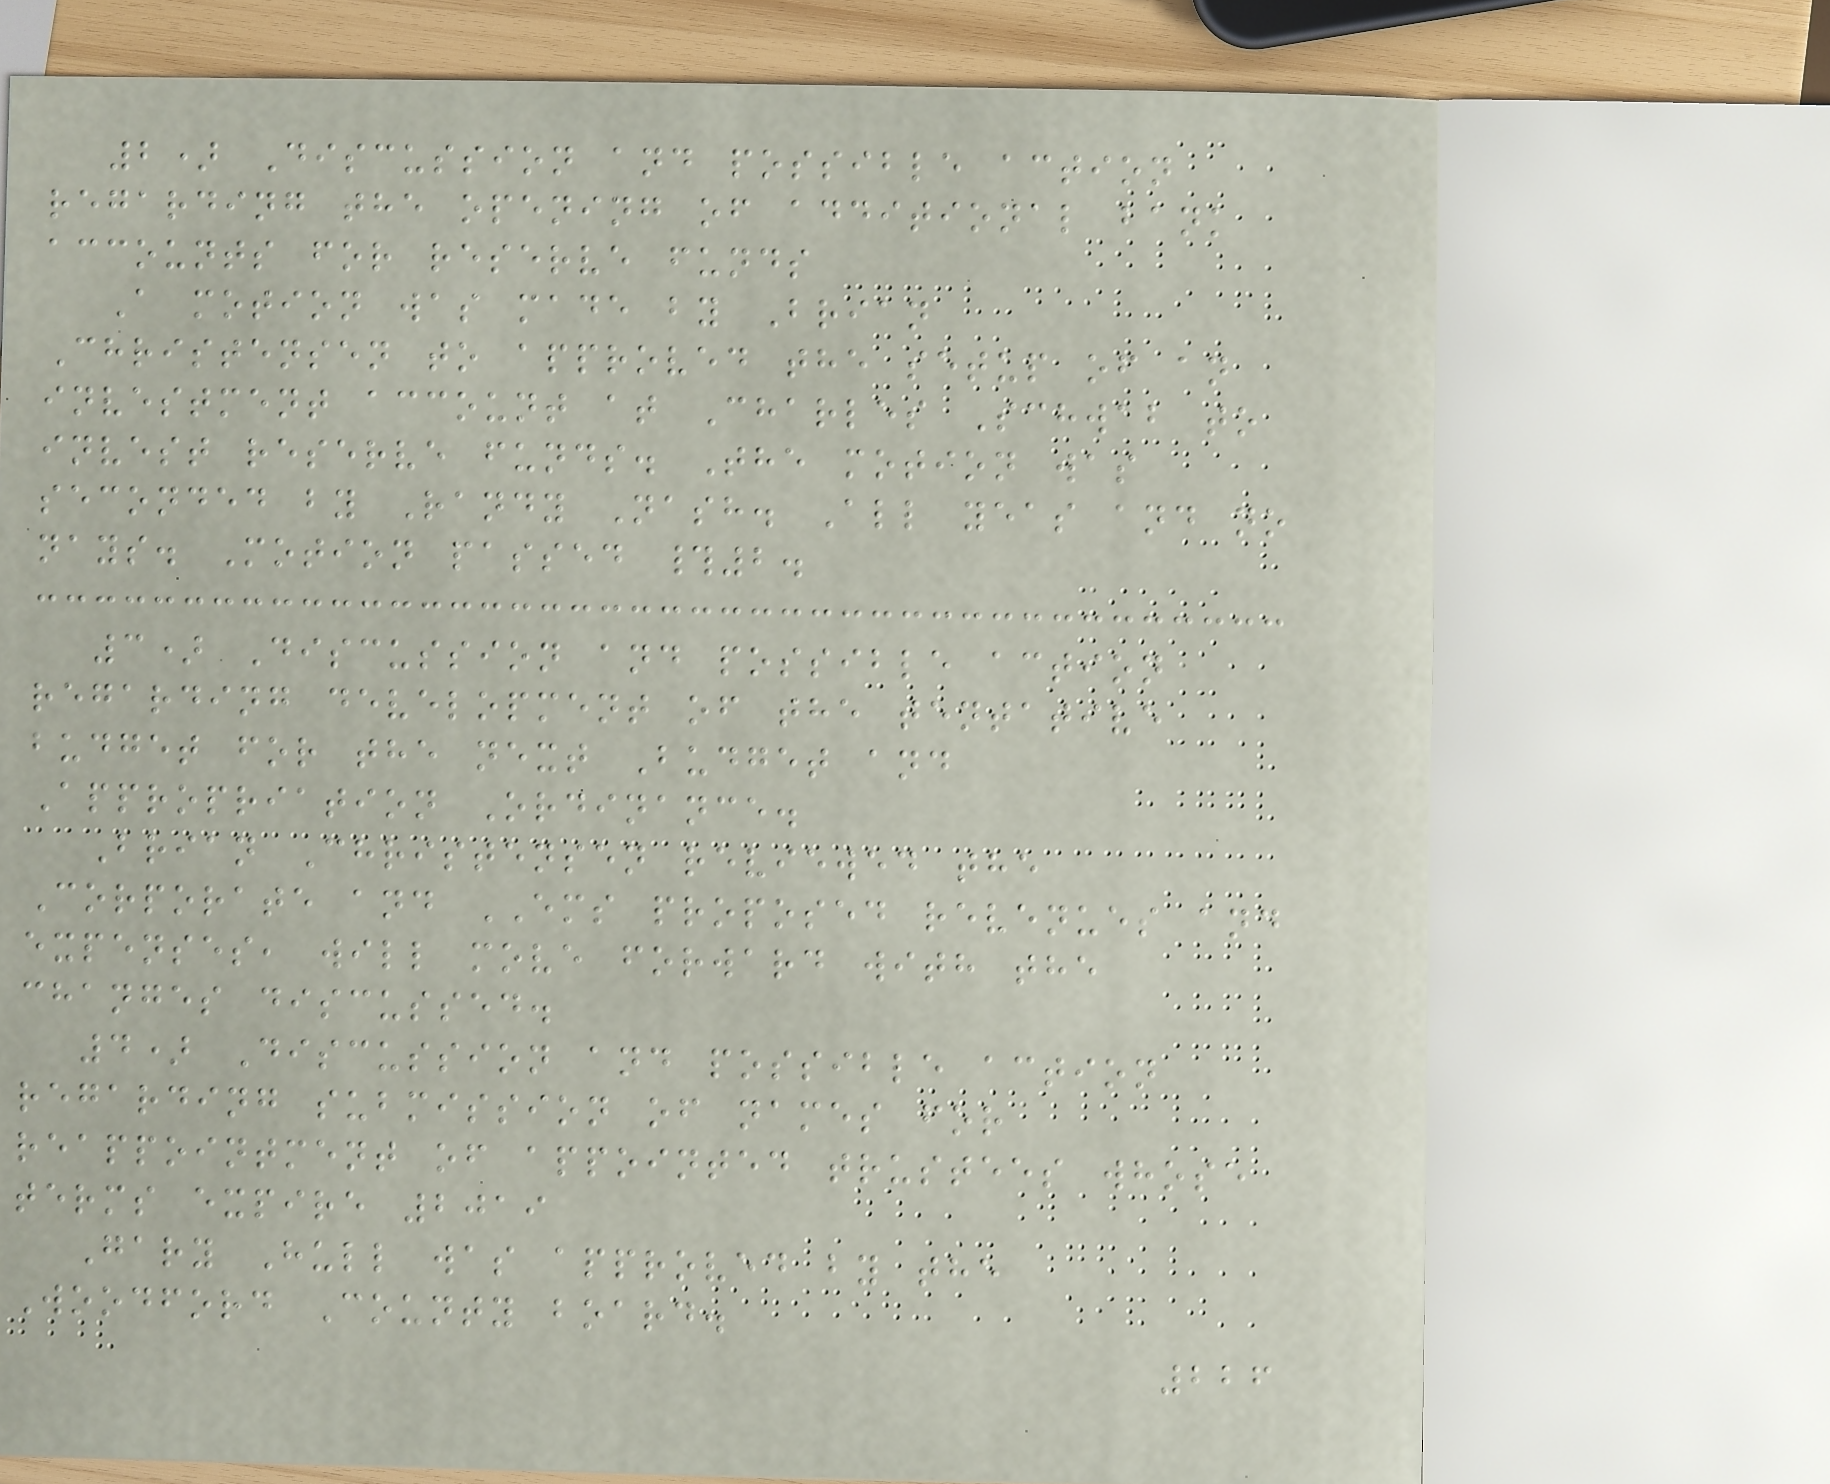2) Discussion and possible action
regarding the opening of additional bank
accounts for reserve funds
A motion was made by Brian
Christensen to approved the setup of an
investment account at Charles Schwab to
invest reserve funds. The motion was
seconded by Randy Nash. All yeas and no
nays. Motion passed #2.
3) Discussion and possible action
regarding development of the tentative
budget for the next Budget and
Appropriation Ordinance.
Brian Christensen reviewed the
Corporate and EMS proposed revenues and
expenses, will move forward with the
changes discussed.
4) Discussion and possible action
regarding submission of names for
reappointment of appointed trustees whose
terms expire 2019
Gary Hull was approved by the
Woodford County board.
226
